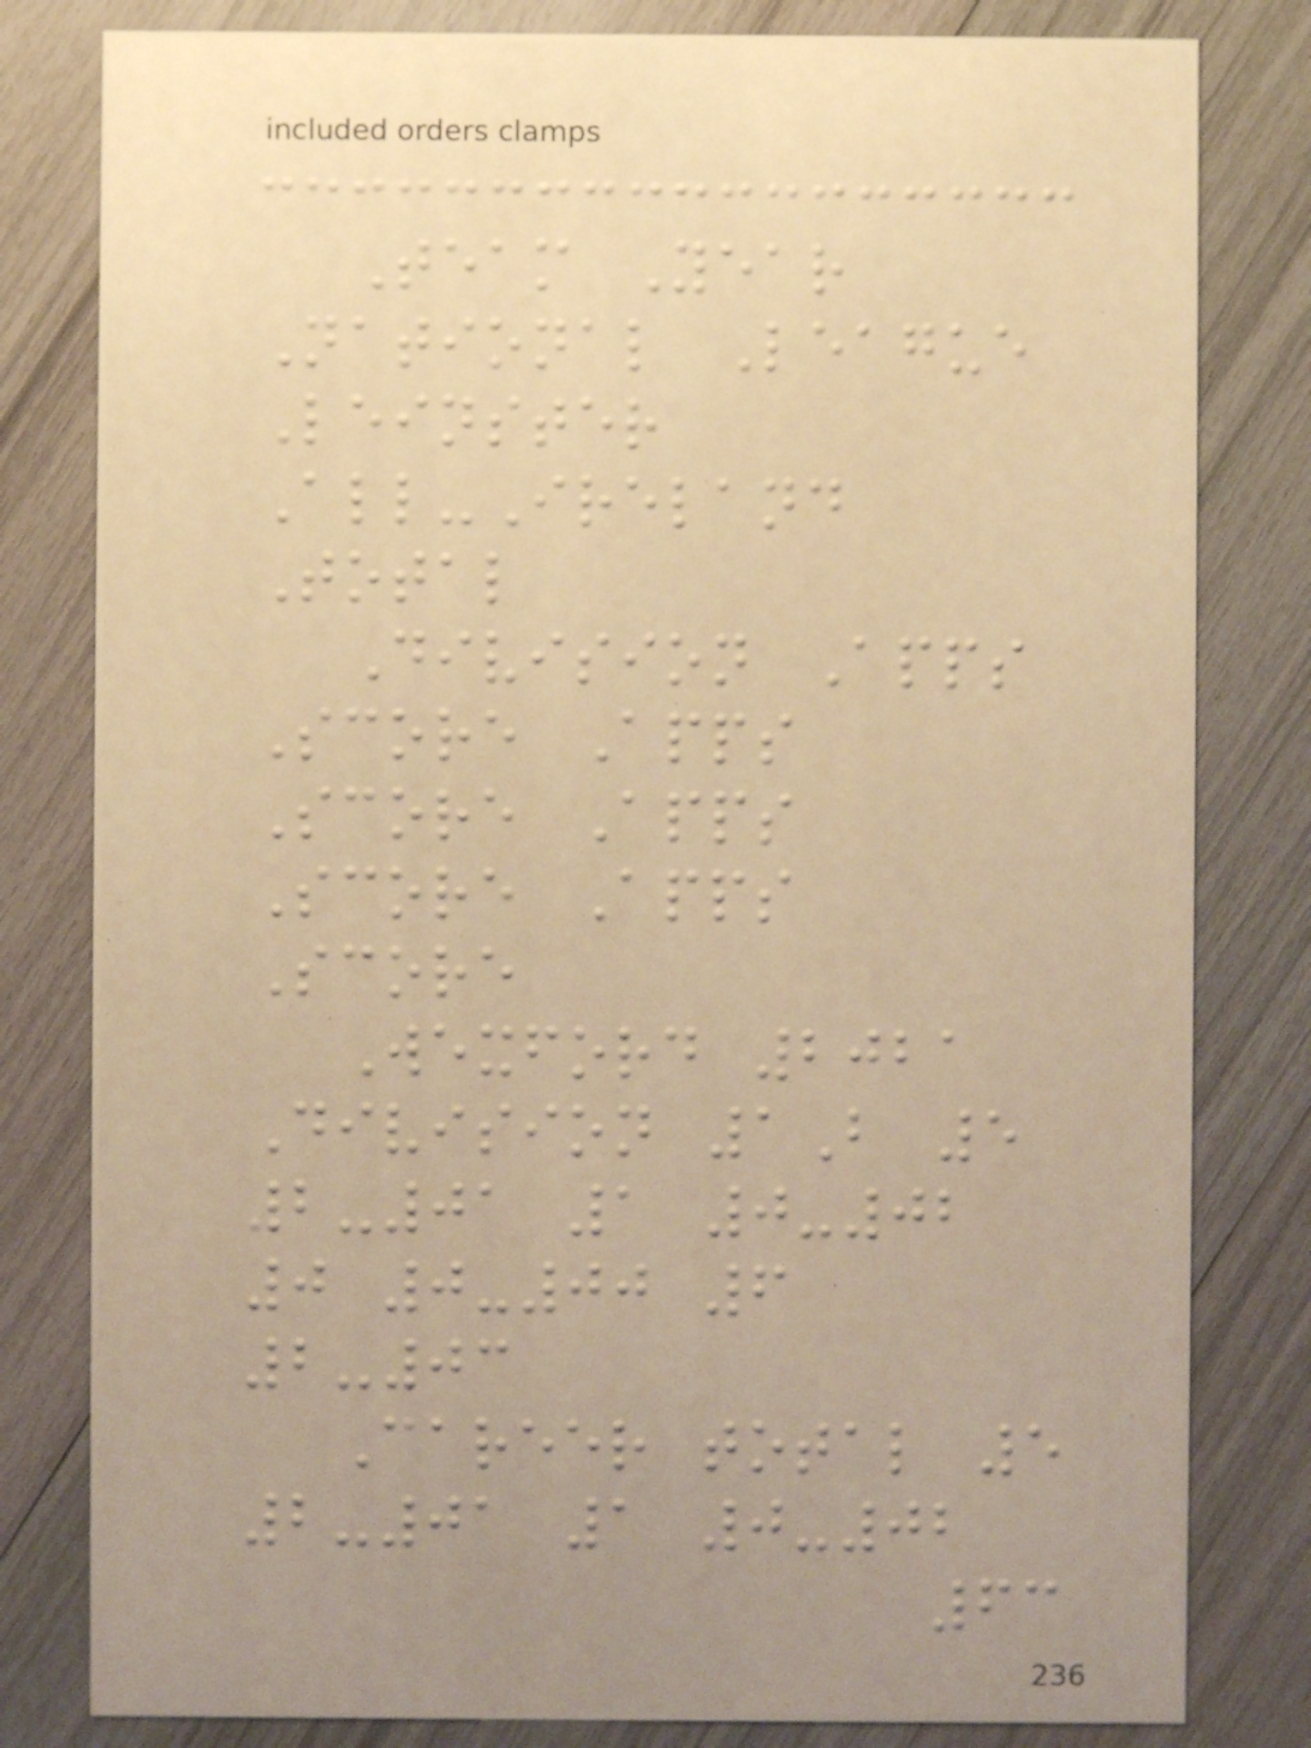Team Year
National League
Leinster
All-Ireland
Total
Division Apps
Score Apps
Score Apps
Score Apps
Score
Wexford 2021
Division 1B 5
2-01 1 0-02
0 0-00 6
2-03
Career total 5
2-01 1 0-02
63
